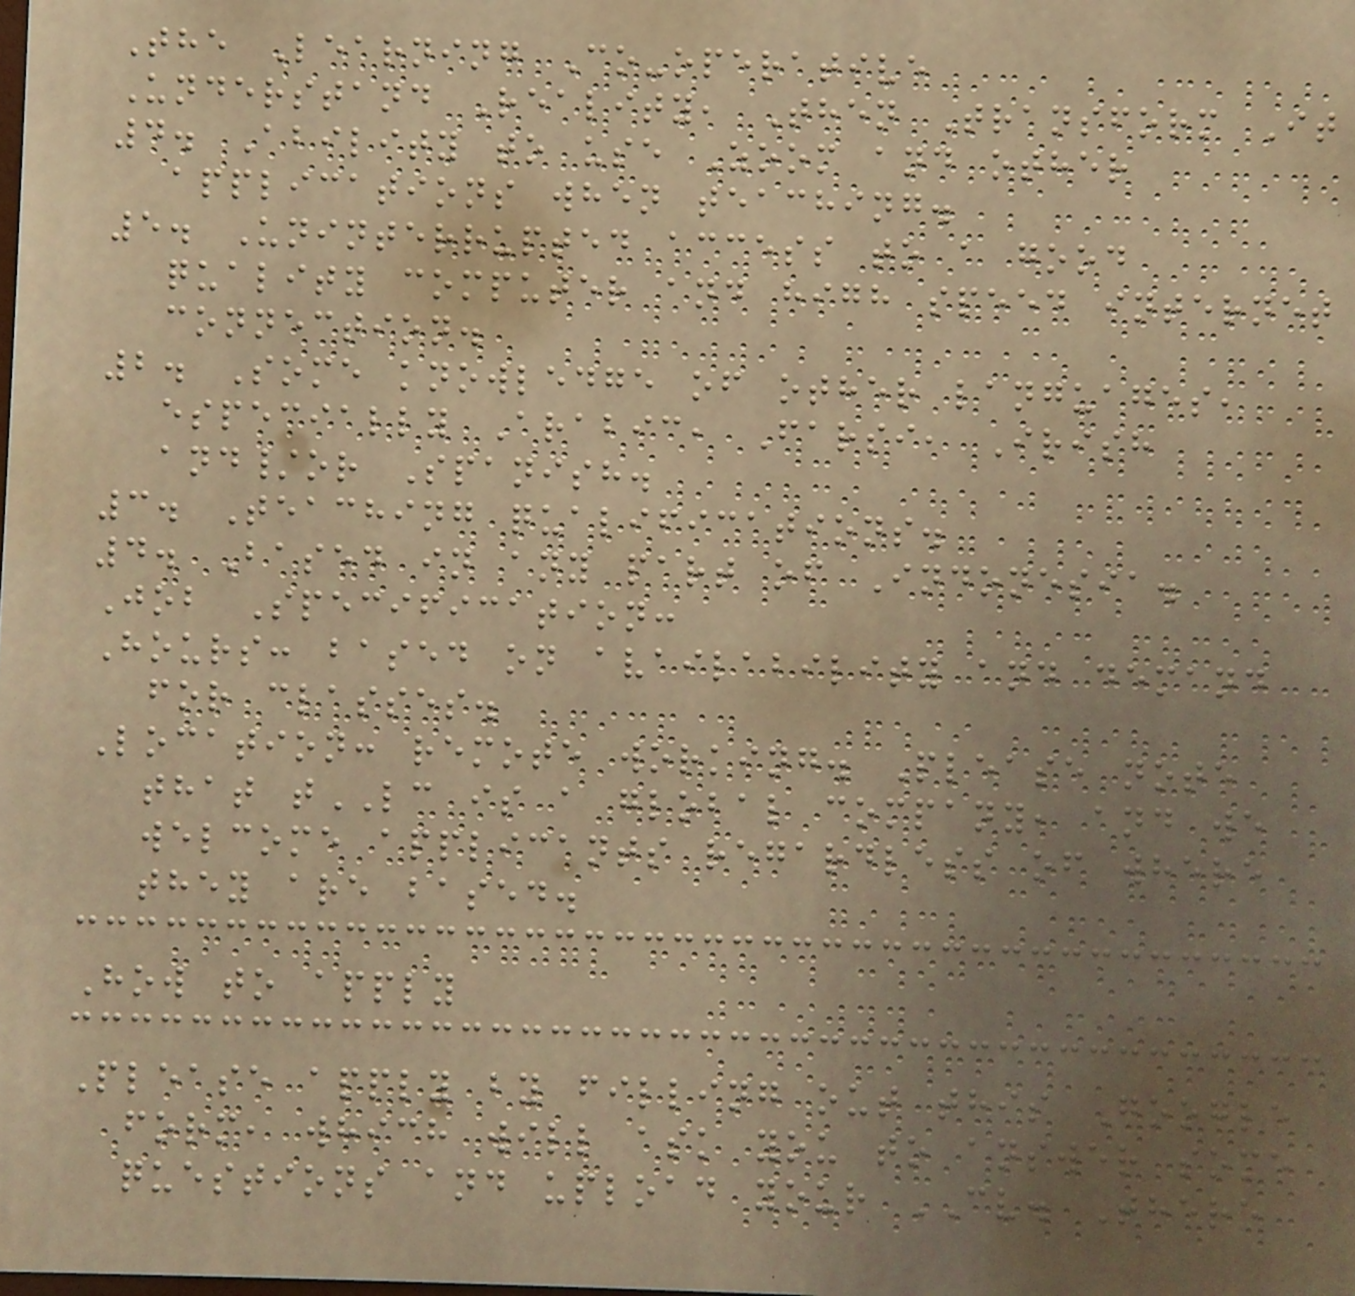The Learning Co-operative
Understand Reality, Then Transform It
4. Ability to use Zoom and other
applications when teaching.
5. Uninterrupted access to a good
quality computer and high speed internet
connection.
2. Some knowledge of other languages,
especially Arabic, Farsi, Irish
and/or Spanish.
3. Teaching qualifications.
4. Based in any part of Indonesia.
Job Specification:
Hours: based on availability and demand
for classes.
Location: remote working. Please note
that tLC is a global company, and we
welcome applicants regardless of where
they are based.
How to apply
Please apply by filling out this Google
form, which will ask you to answer some
questions and upload your CV. There
